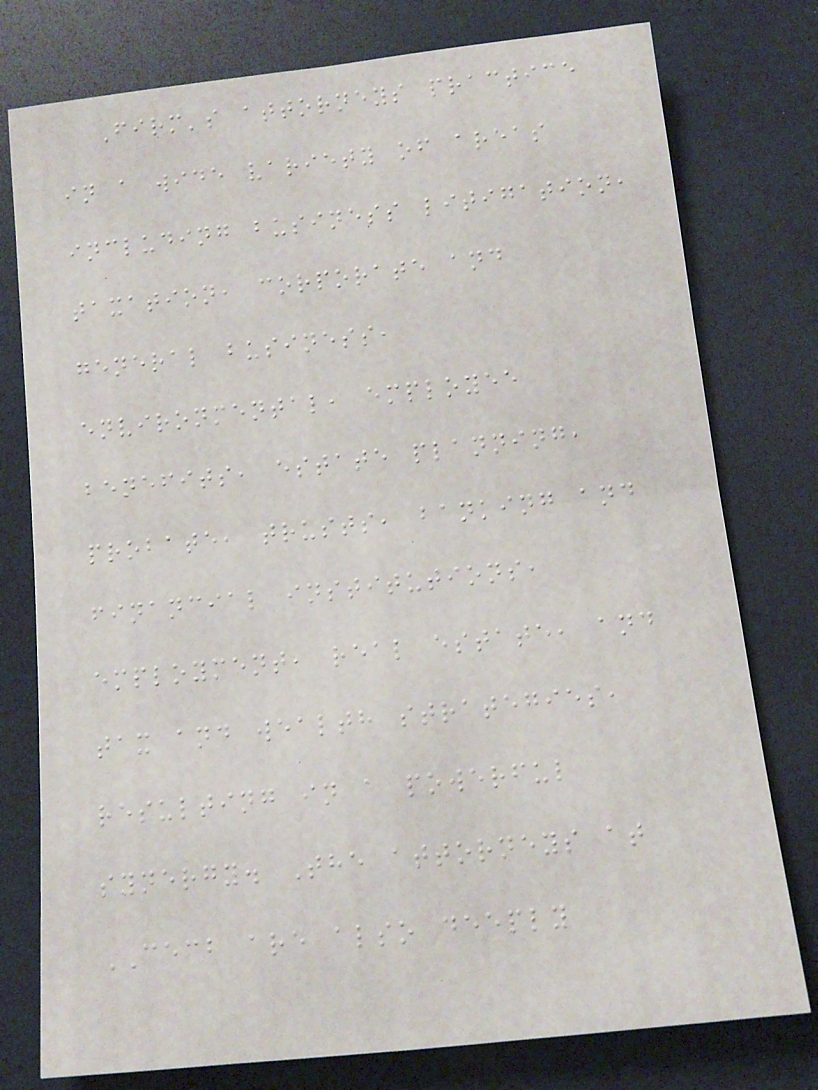Firm's attorneys practice
in a wide variety of areas
including business litigation,
taxation, corporate and
general business,
environmental, employee
benefits, estate planning,
probate, trusts, banking and
financial institutions,
employment, real estate, and
tax and wealth strategies,
resulting in a powerful
synergy. The attorneys at
CECB are also deeply
